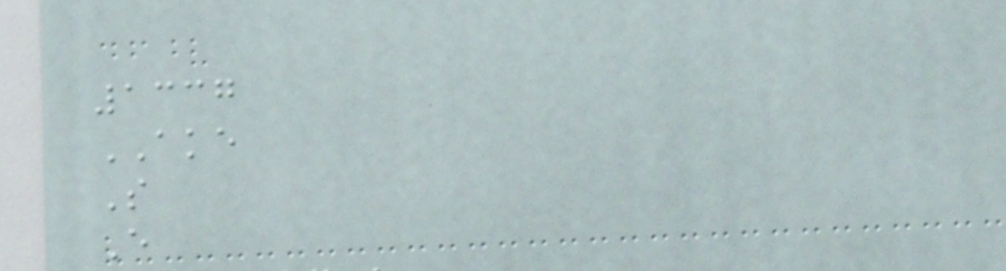1337
AKE
S
E
